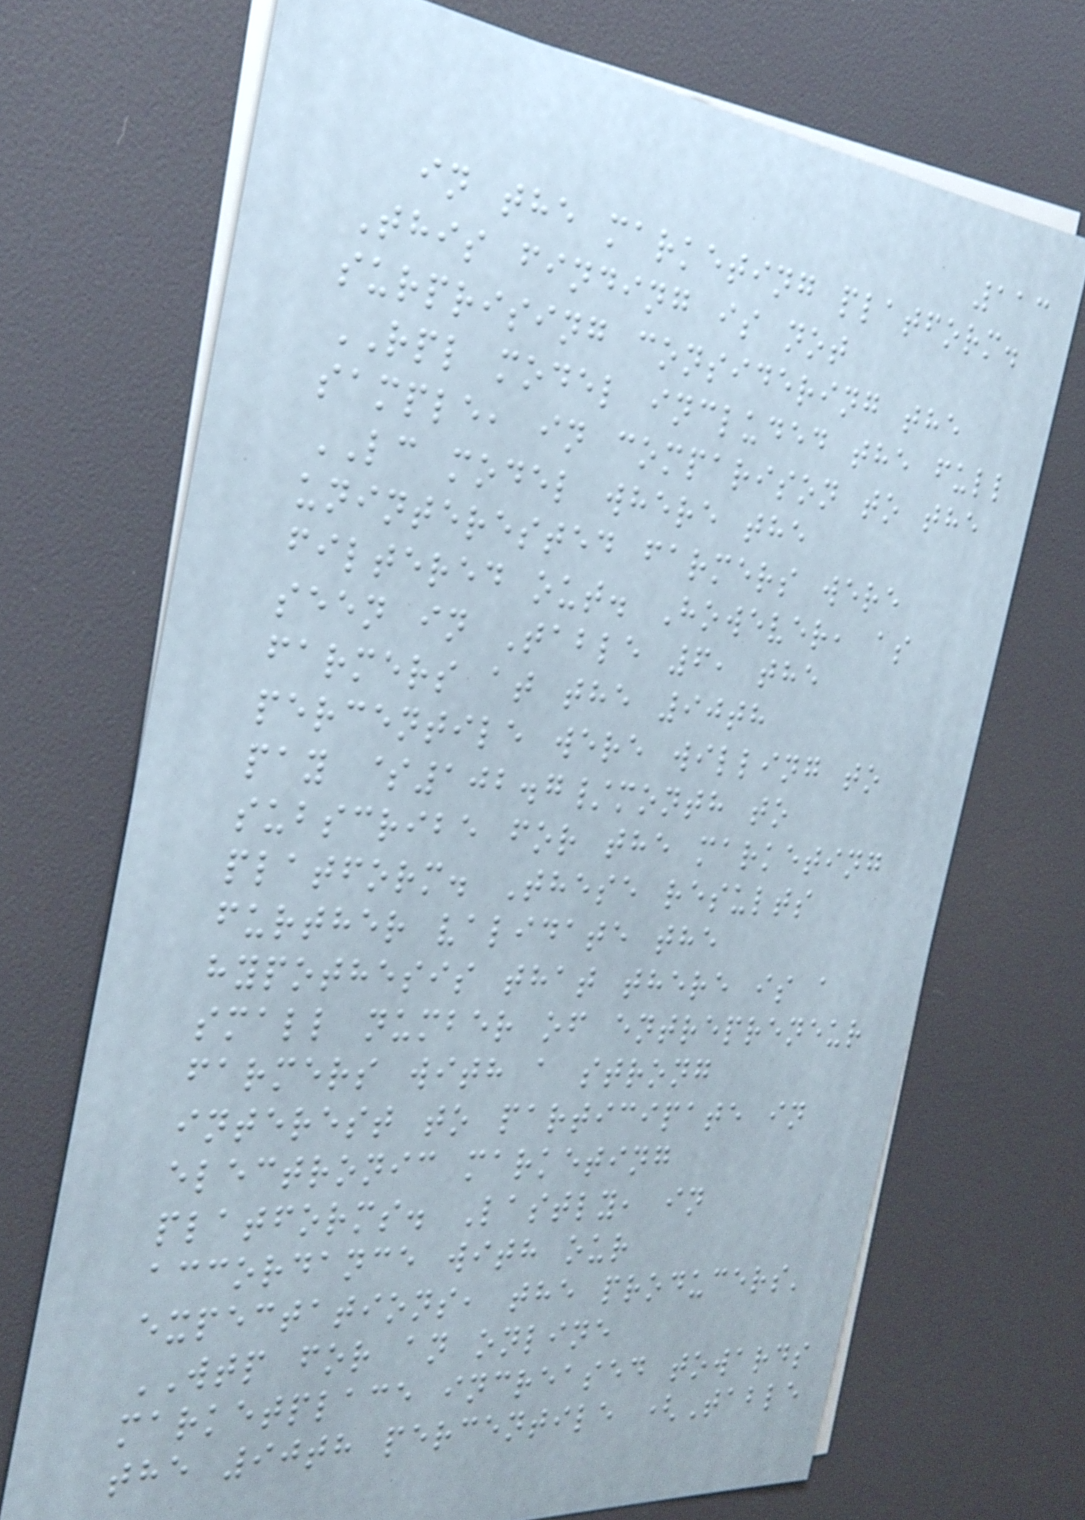113
in the marketing platform.
This finding is not
surprising considering the
RPL model included the full
sample, in comparison to the
LC model where the
uninterested farmers were
filtered out. However, as
seen in Table 6, the
farmers at the 90th
percentile were willing to
pay $102.7/month to
subscribe for the marketing
platform. These results
further validate the
hypothesis that there is a
small number of entrepreneur
farmers with a strong
interest to participate in
electronic marketing
platforms. Lastly, in
accordance with our
expectations, the producers'
WTP for an online
marketplace increased towards
the 90th percentile (Table
